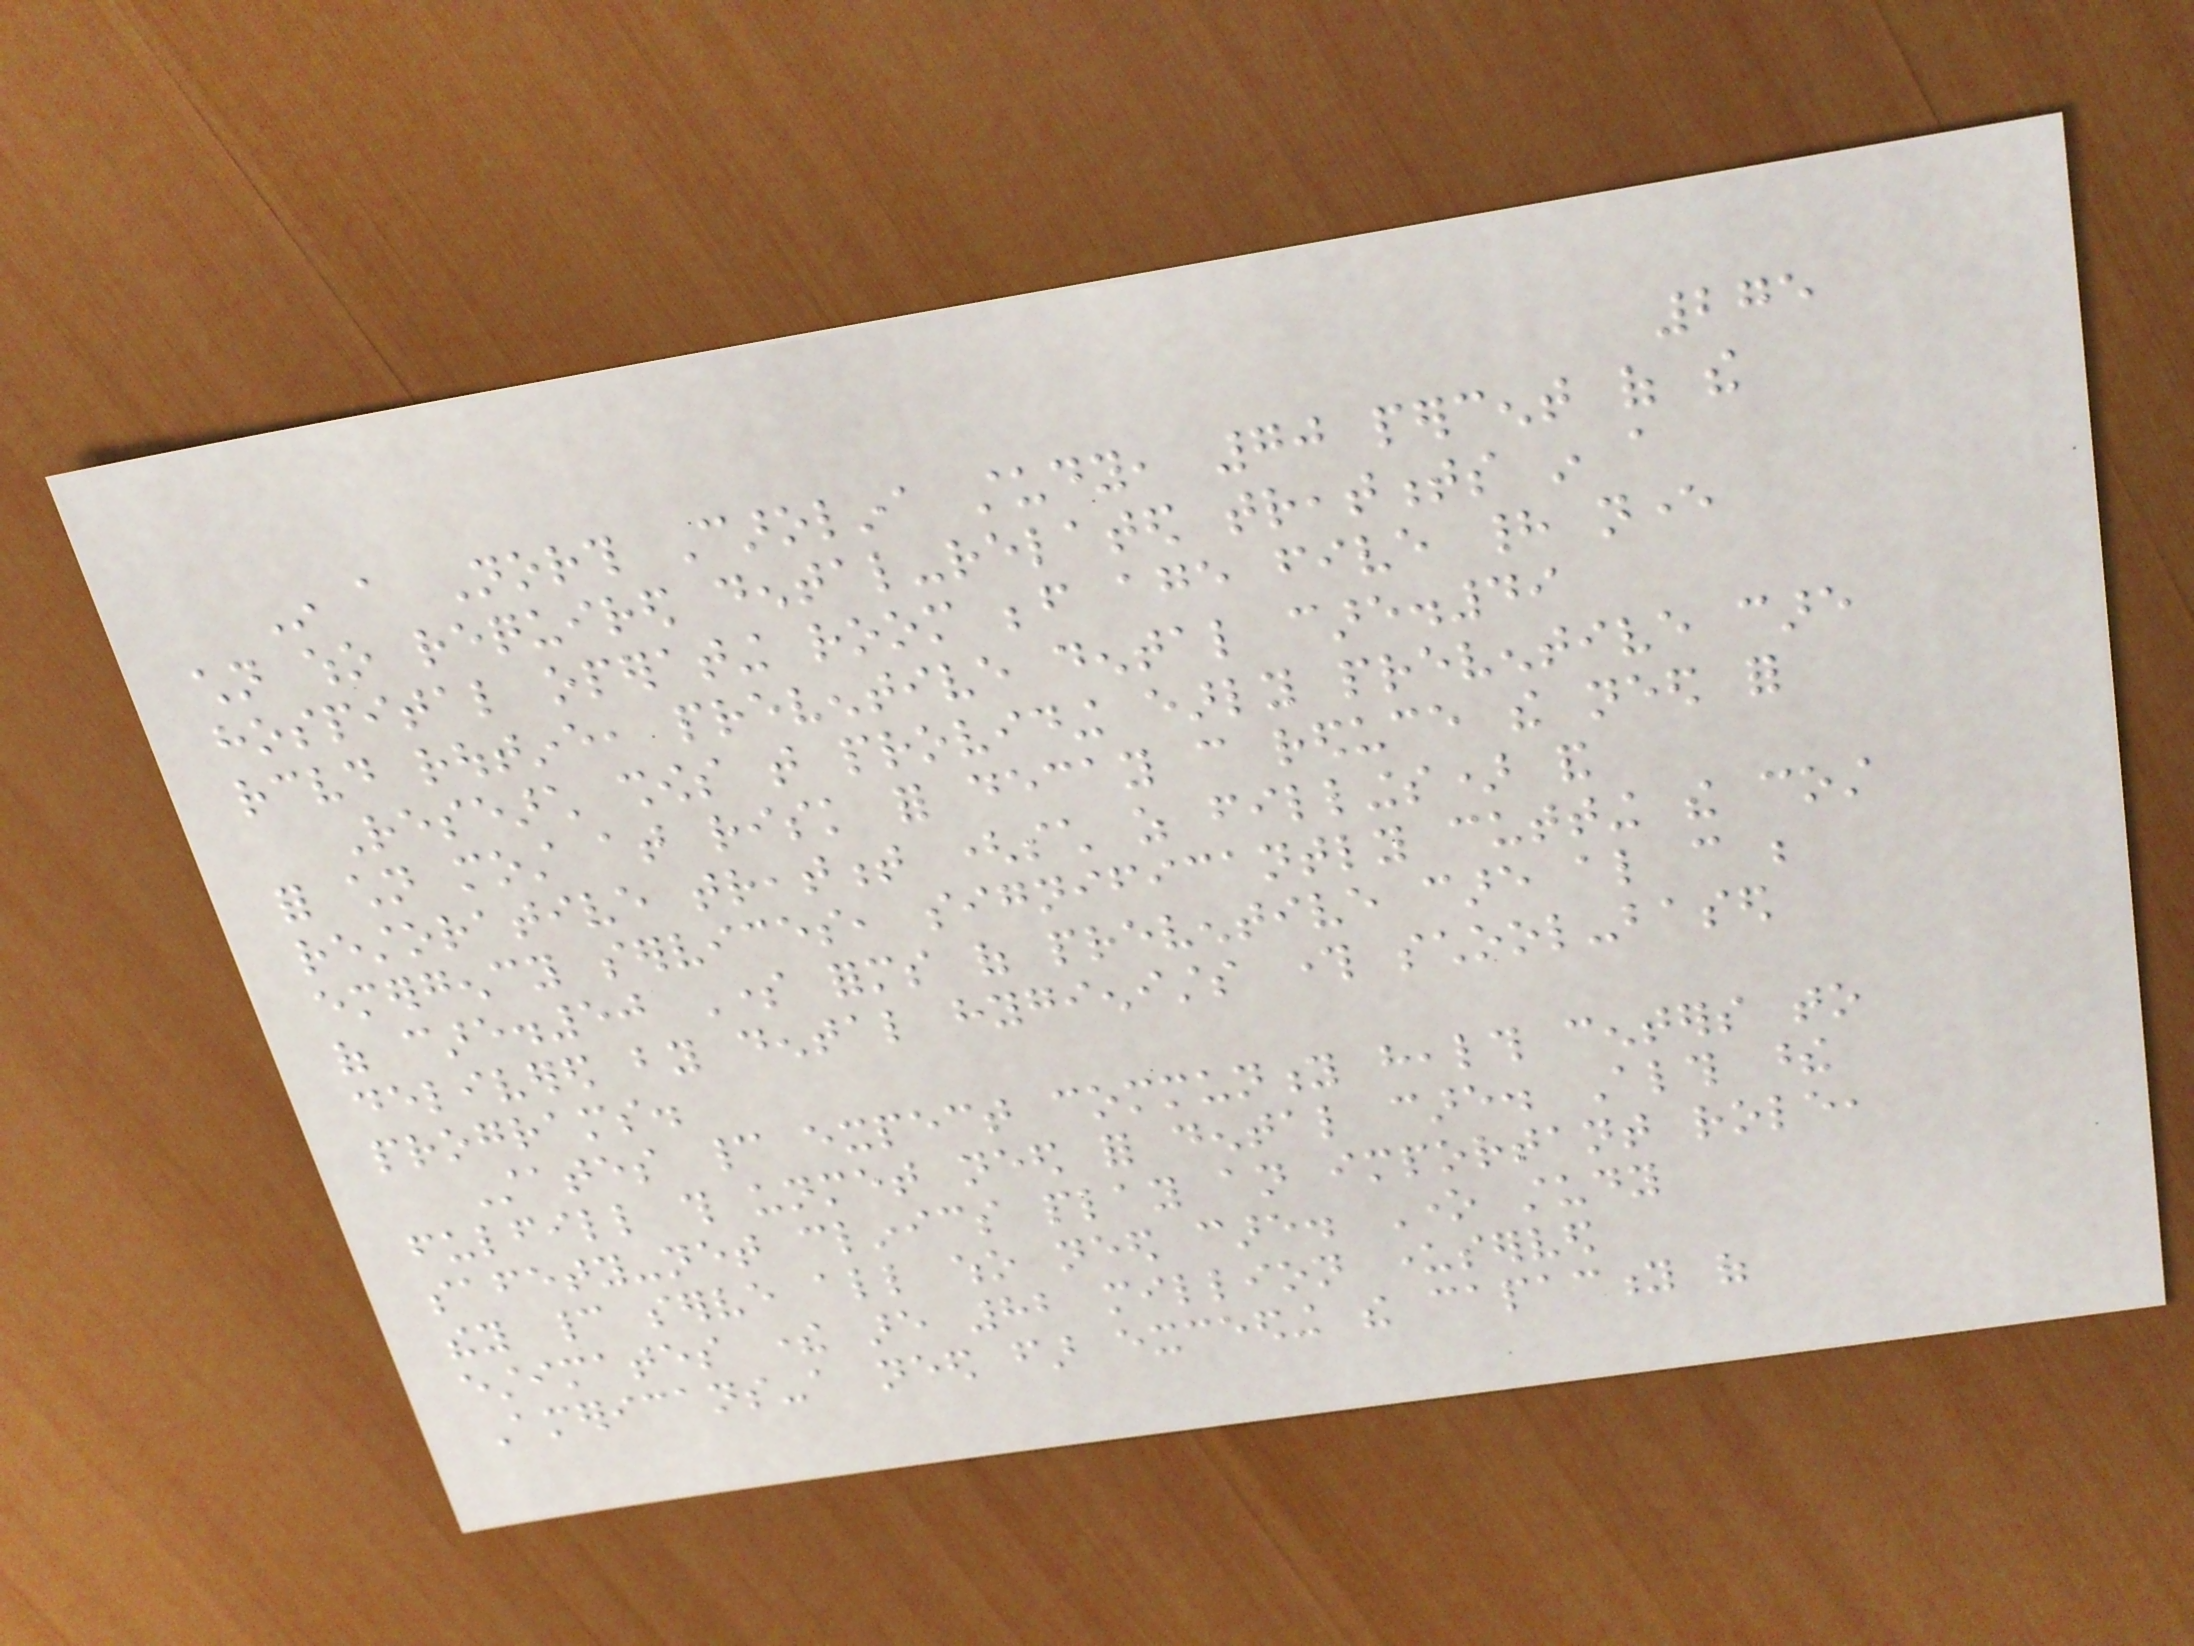275
In a North Carolina study, 70 percent of the
children who required dental-related treatments in a
hospital operating room before age five had never
received routine, preventive dental care.49
Research shows that providing early preventive care
for children most at risk for decay can reduce the need for
restorative treatment (such as fillings) and
emergency services, significantly cutting the cost
of care.50 Some forms of preventive care also can be
delivered by dental hygienists through school-based
programs.
States cannot expect community health centers to
fulfill this unmet need for dental care. Although these
safety-net clinics play an important role,
they cannot serve all who need care. One study
estimates there are 82 million underserved
Americans-a need far exceeding the capacity of
